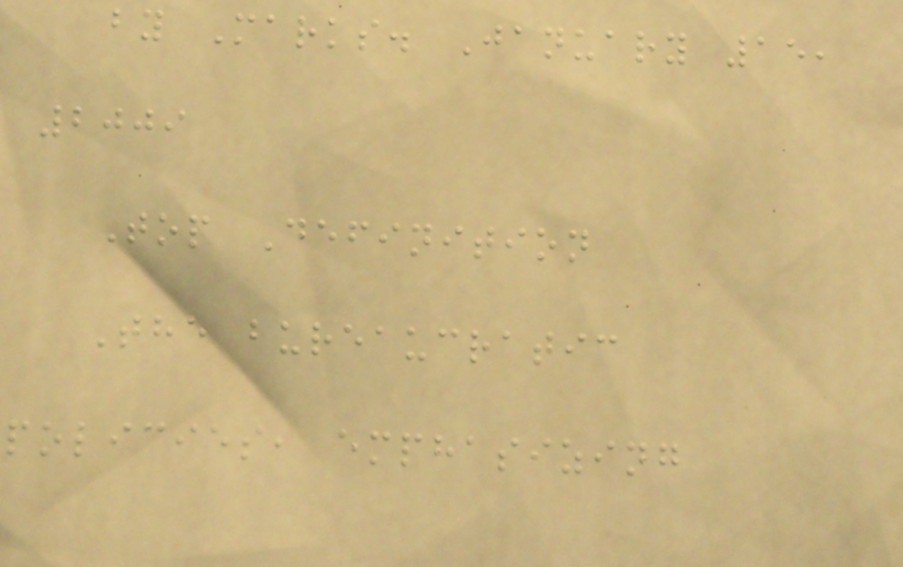by Marks. January 15,
2009
Top Definition
The bureaucratic
policies, emphasizing
